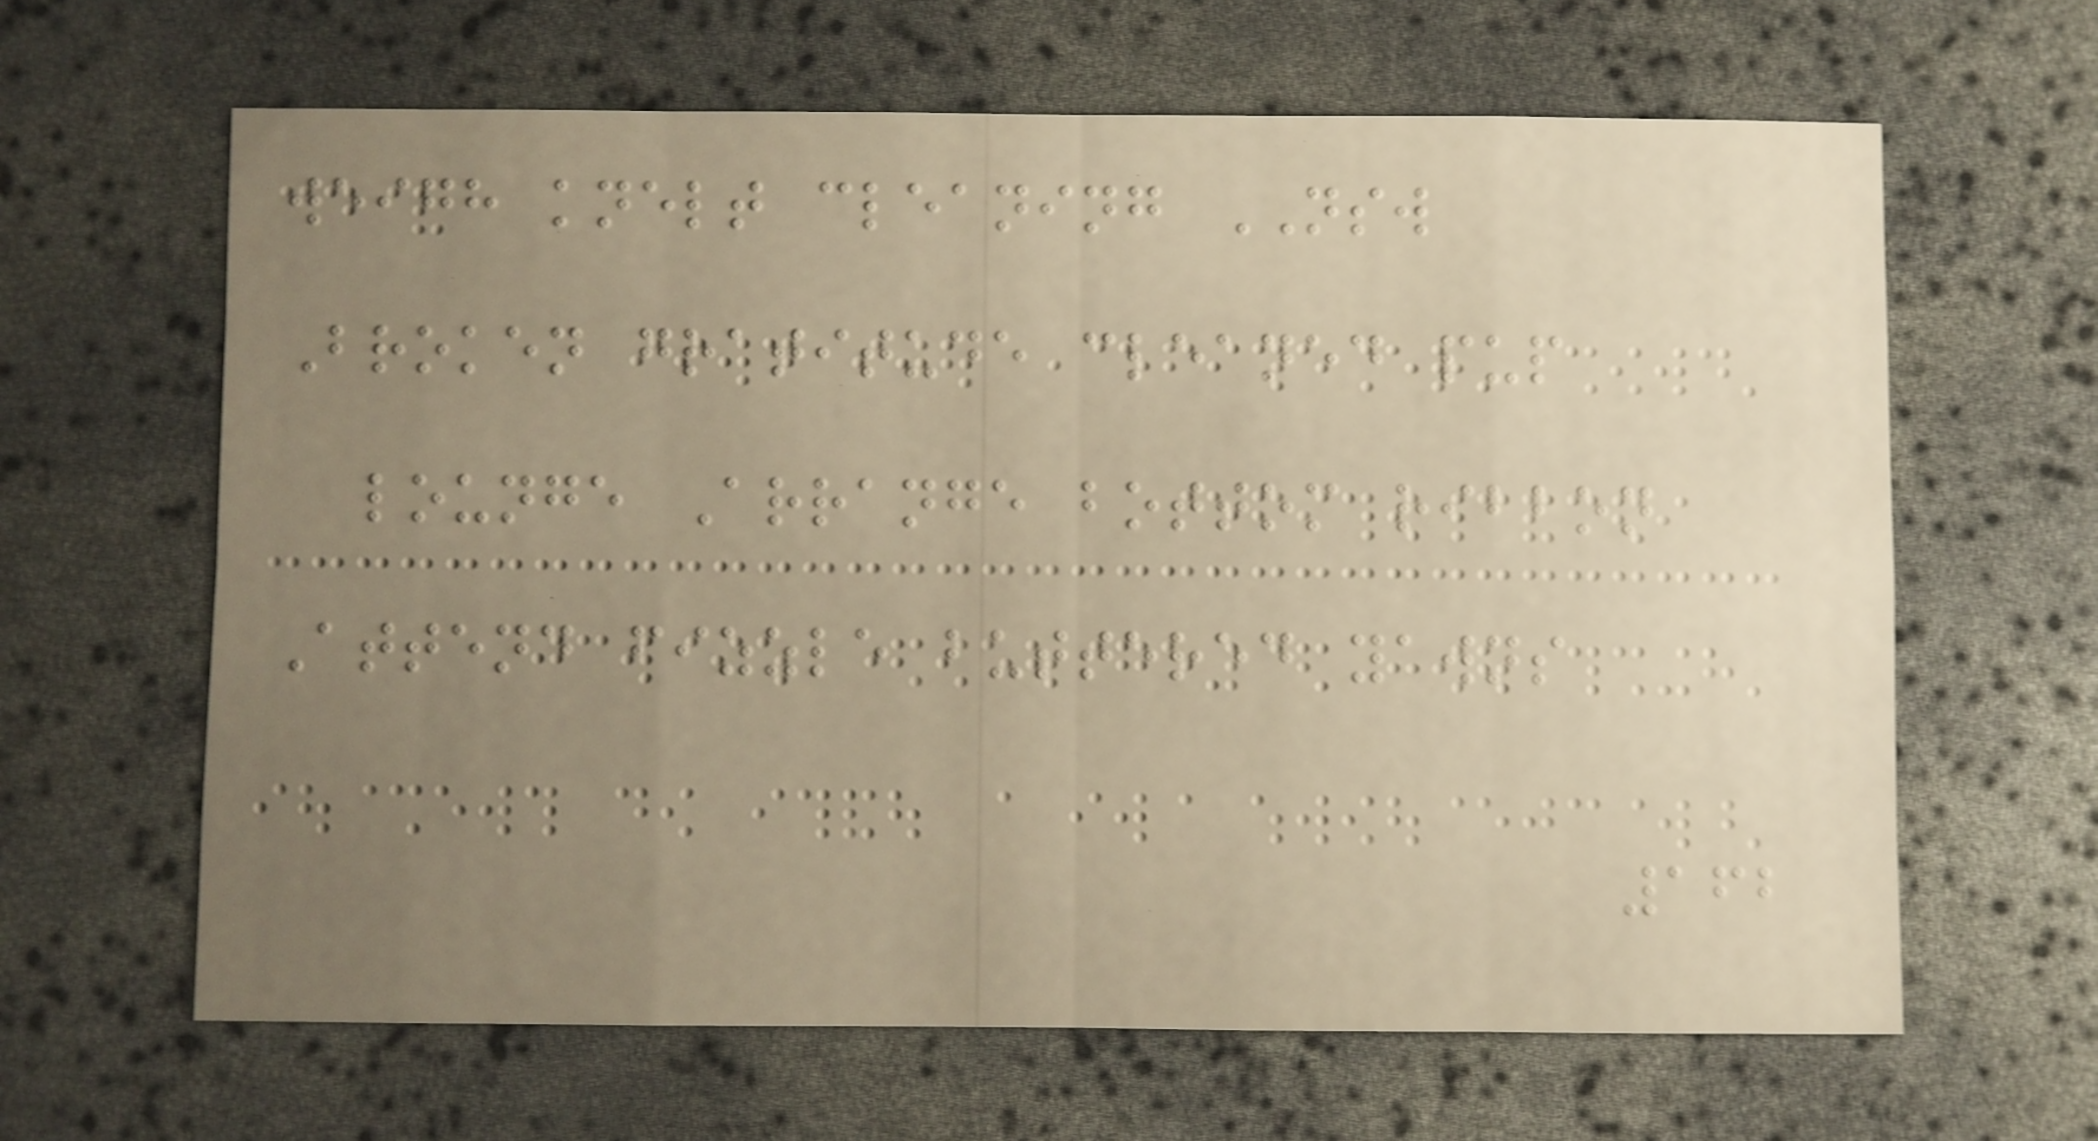weigh knelt cleaning NSW
Broken gratitude cleaned pup
lounge Arrange bottom ribbon
Attend fizzle buttered yawns
162
